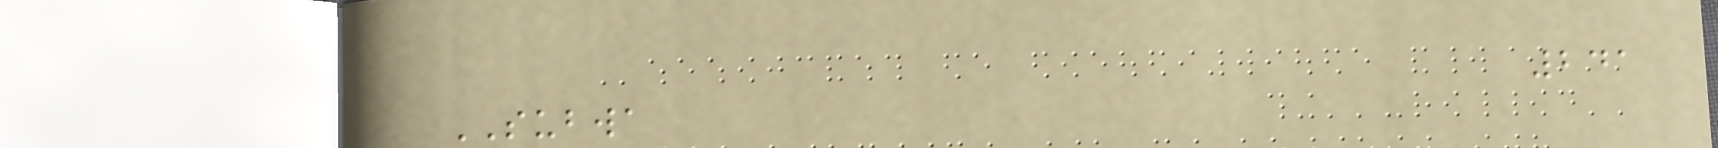241
SUBWA
